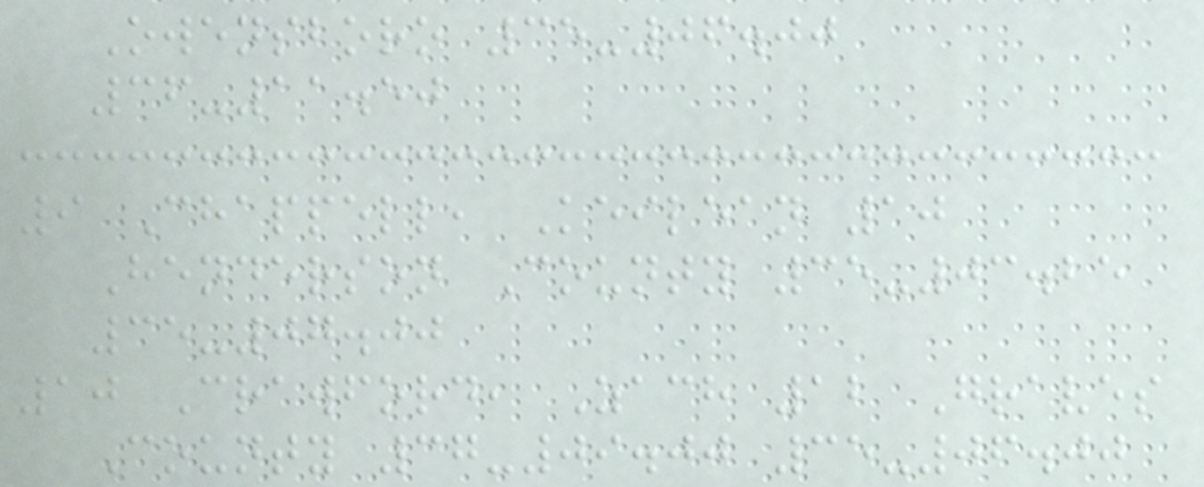Owensboro 35-06.00
36-11.50
9 Chappell, Keilean 10
Henderson County 35-03.25
35-07.00
10 Crawford, Zach 12 Graves
County 37-09.00 35-06.00
